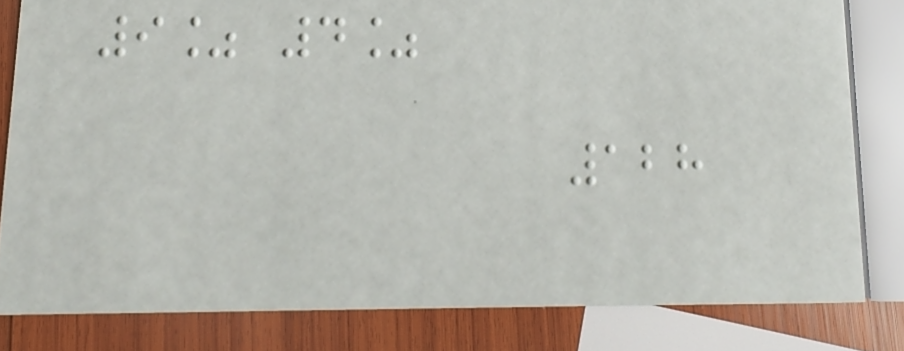9% 4%
128
